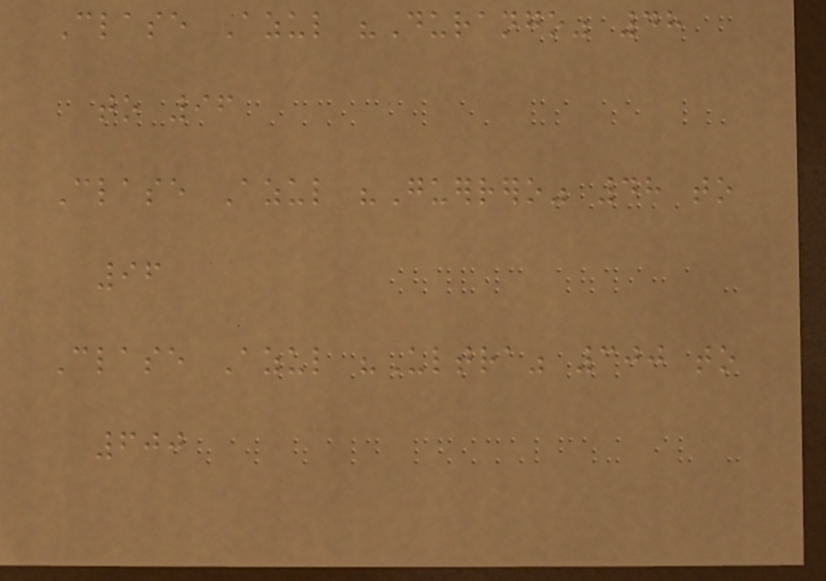Clase Azul "Durango" 48
to 96
Clase Azul "Guerrero" 48 to
96
Clase Azul "Ultra" 300 to
600
